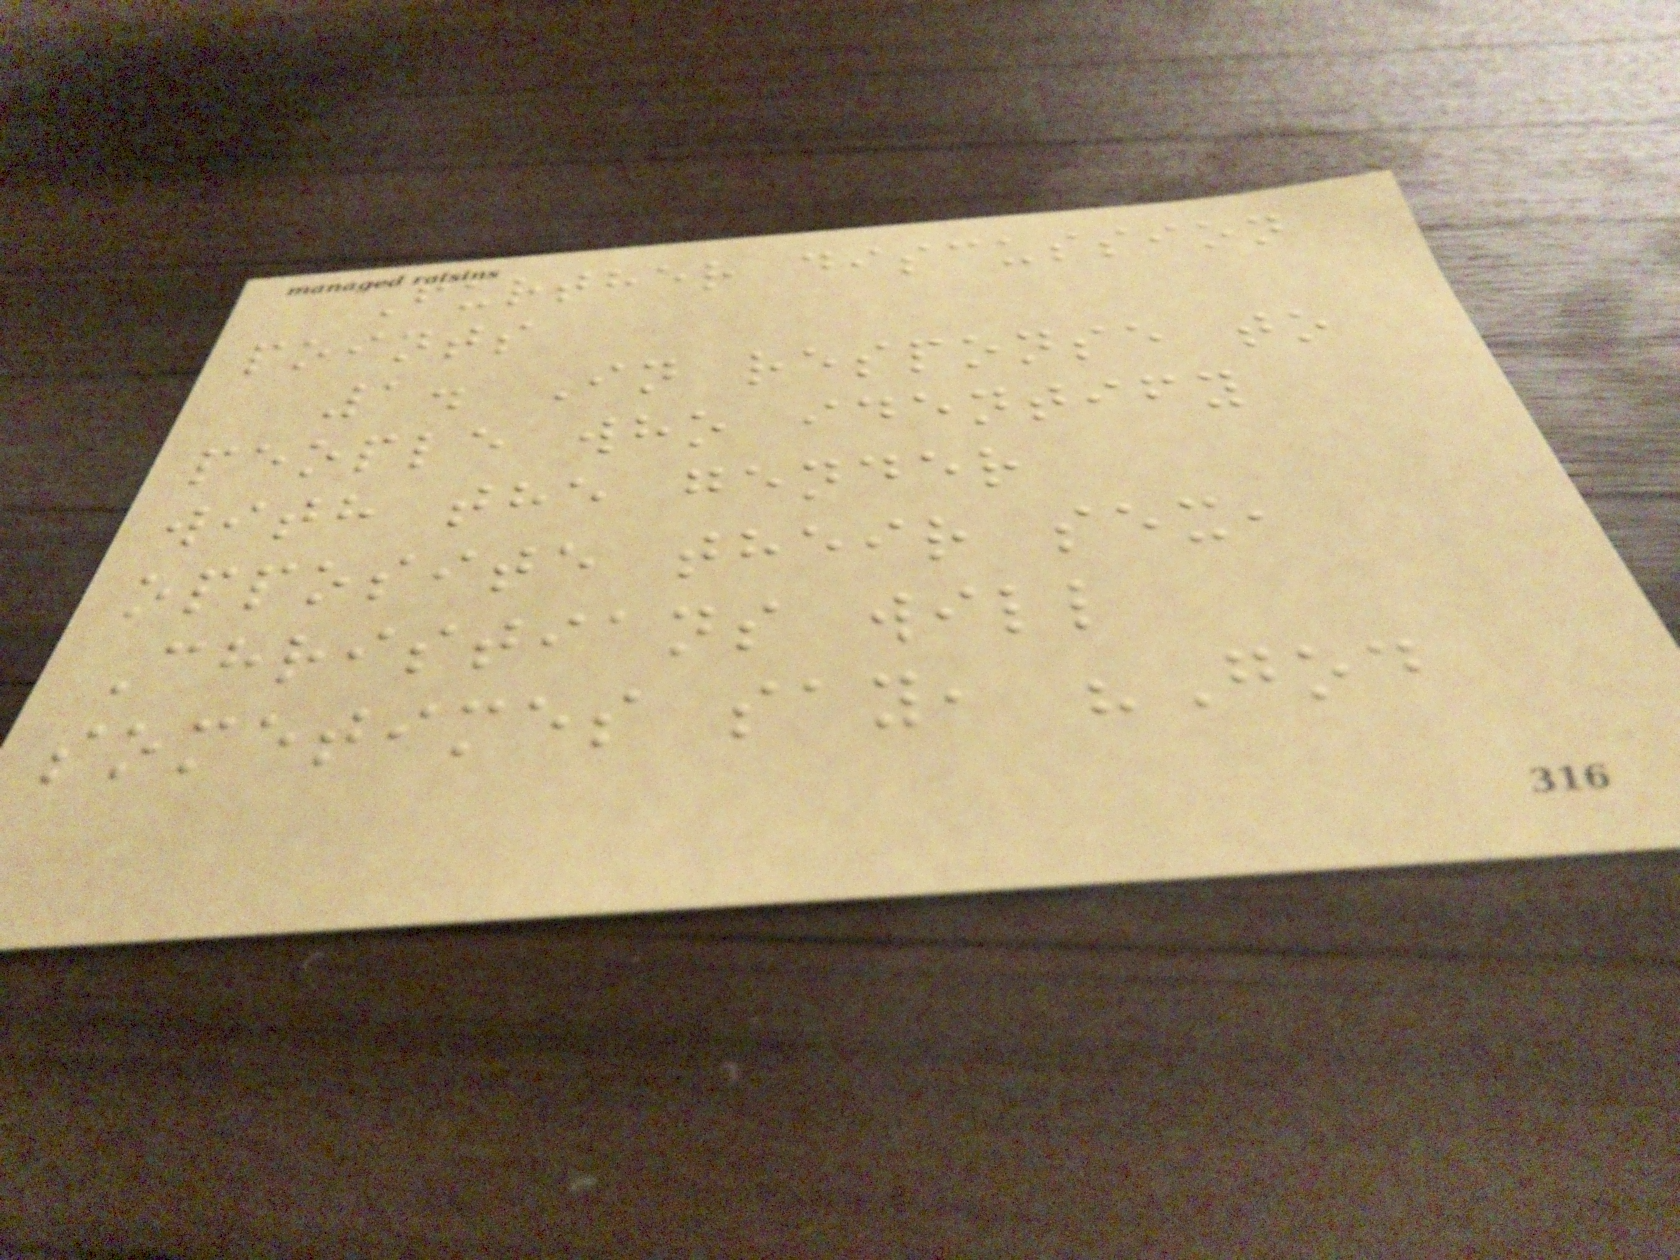Further discussion
points
1. In response to
people who identify
with the gender
opposite their sex,
Christians will
sometimes say, "God
